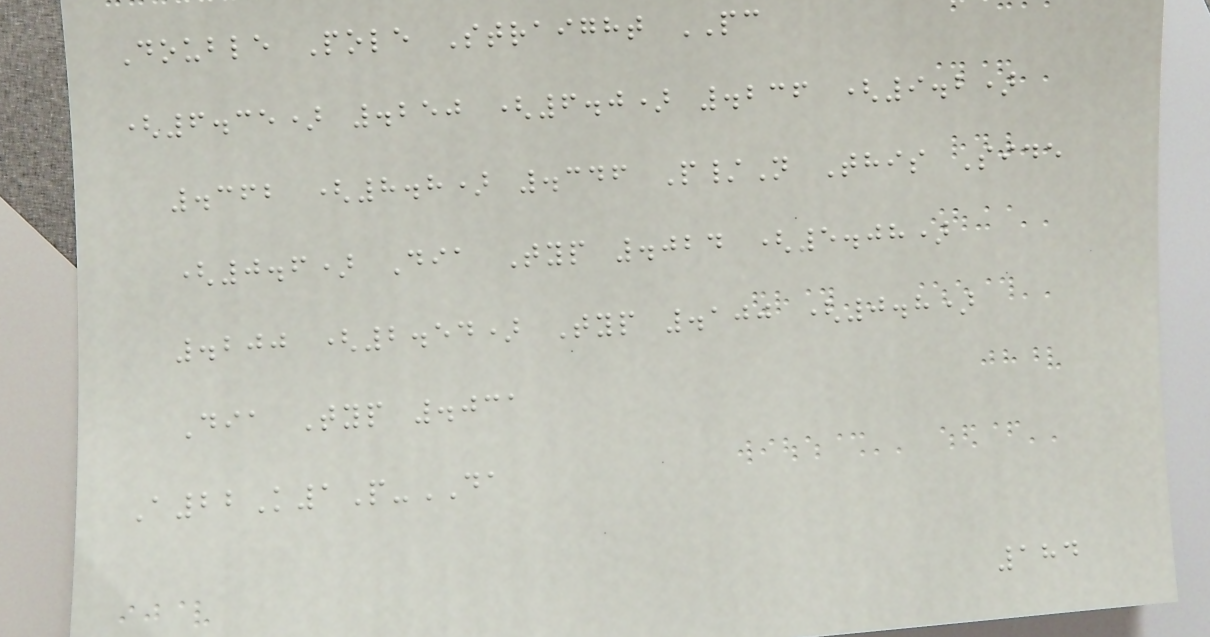Double Pole Straight PC
(6.35) .250 (6.0) .236 (9.2)
.362 (8.8) .346 P/N This Side
(0.6) Dia Typ .024 (5.08)
.200 (2.54) Typ .100 (0.8)
Dia Typ .031
A22K1P-DA
184
